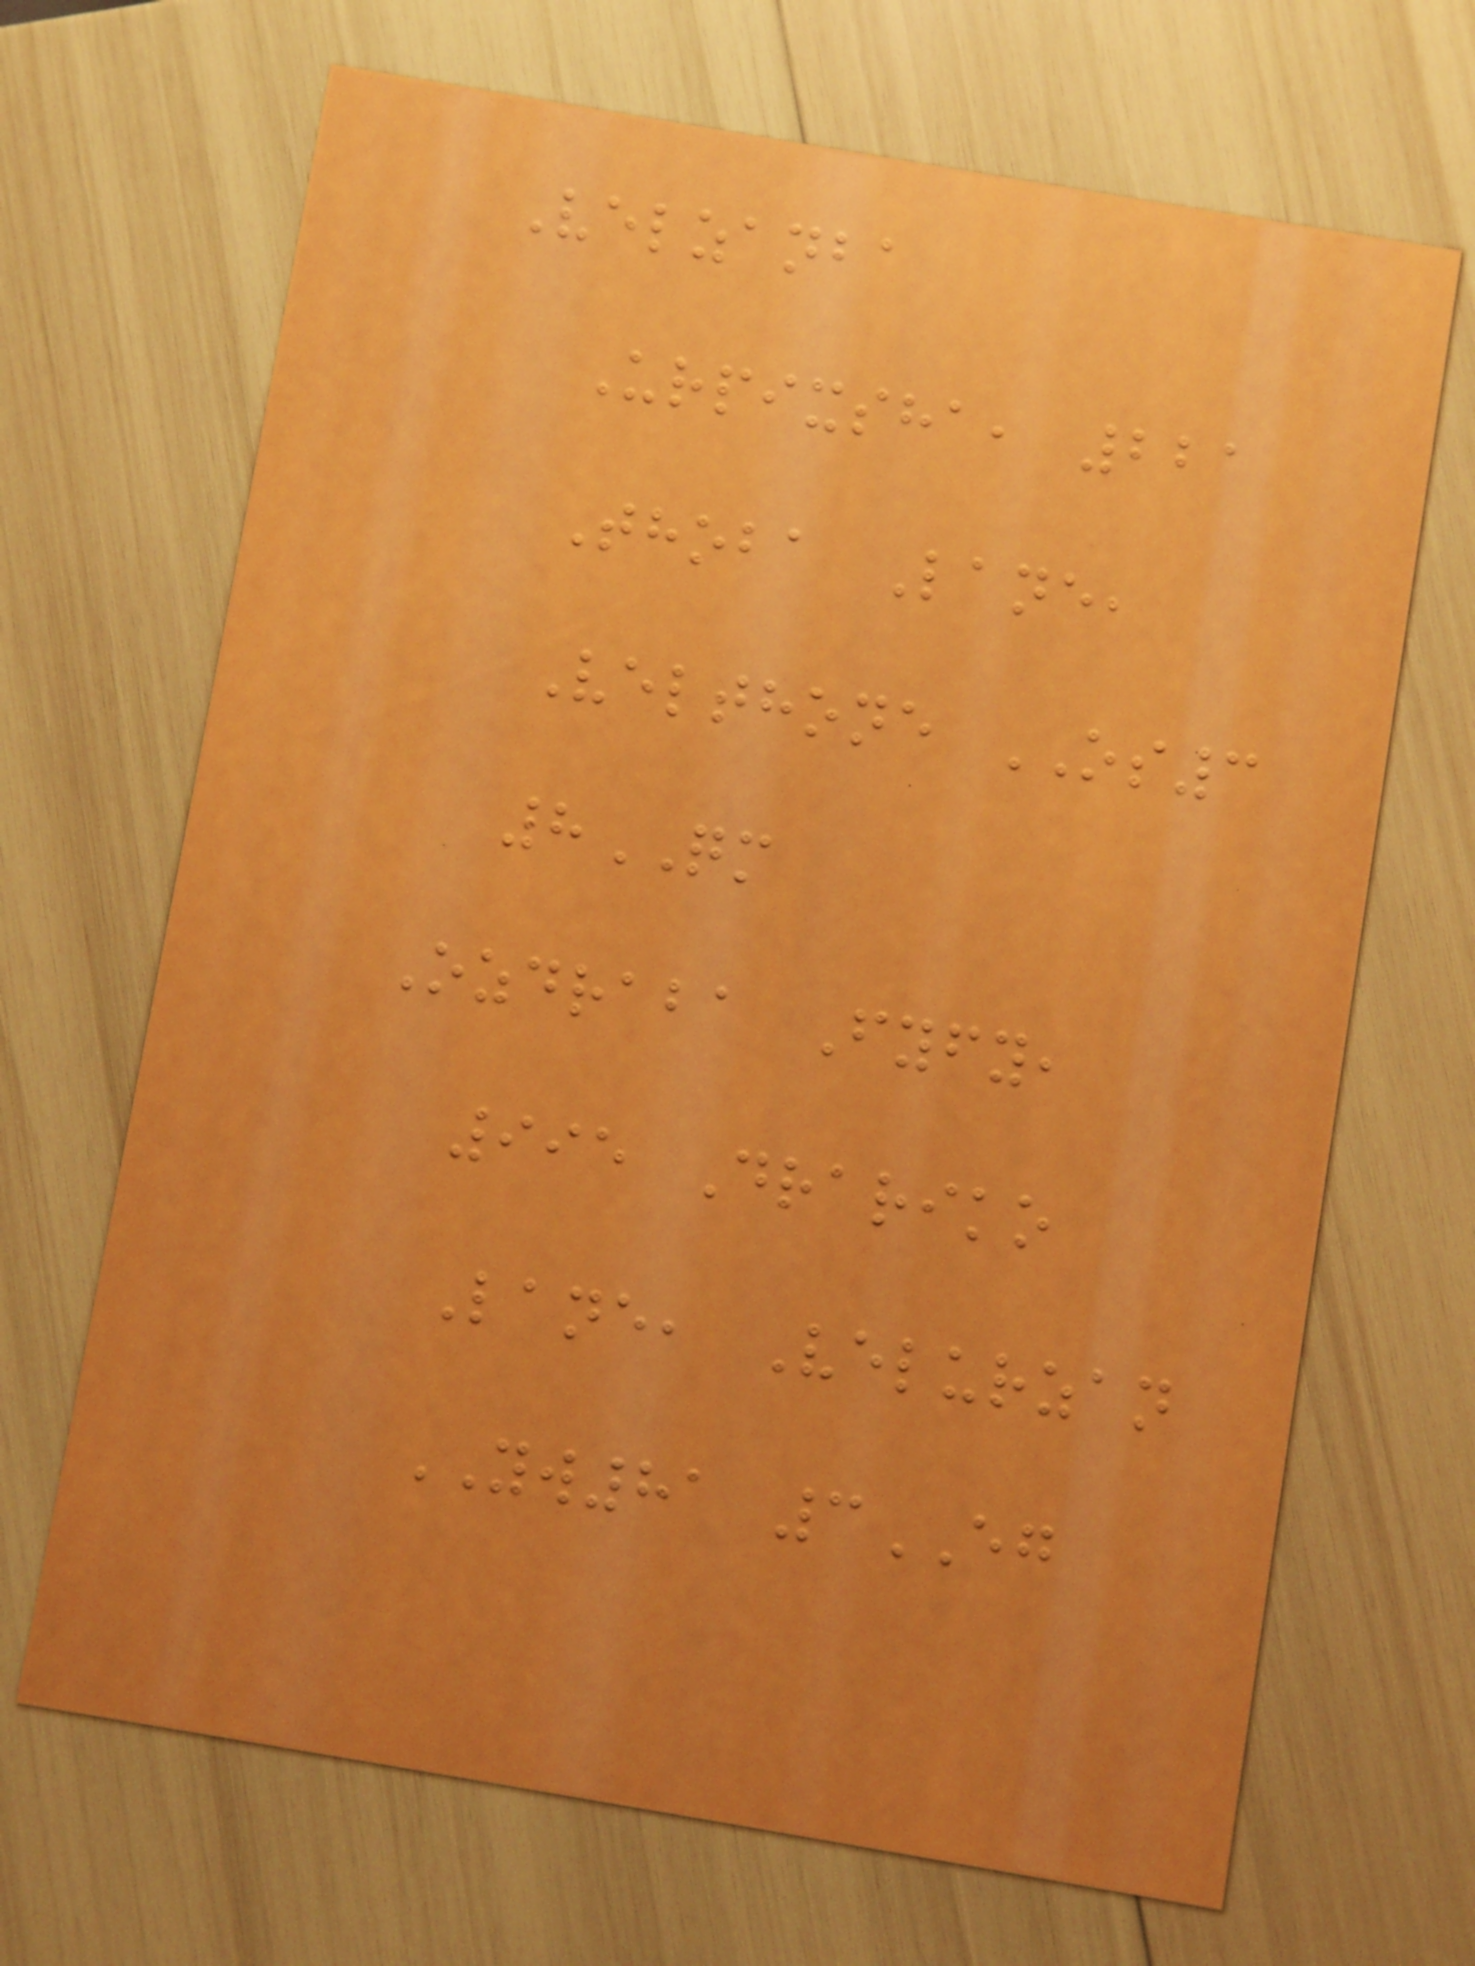Velzanba
Urpixsha, 221
Thoba Lane,
Velthone OS3
8QM
Ozdraba Fyfy,
995 Drariko
Lane, Velurzan
YW81 3EG
